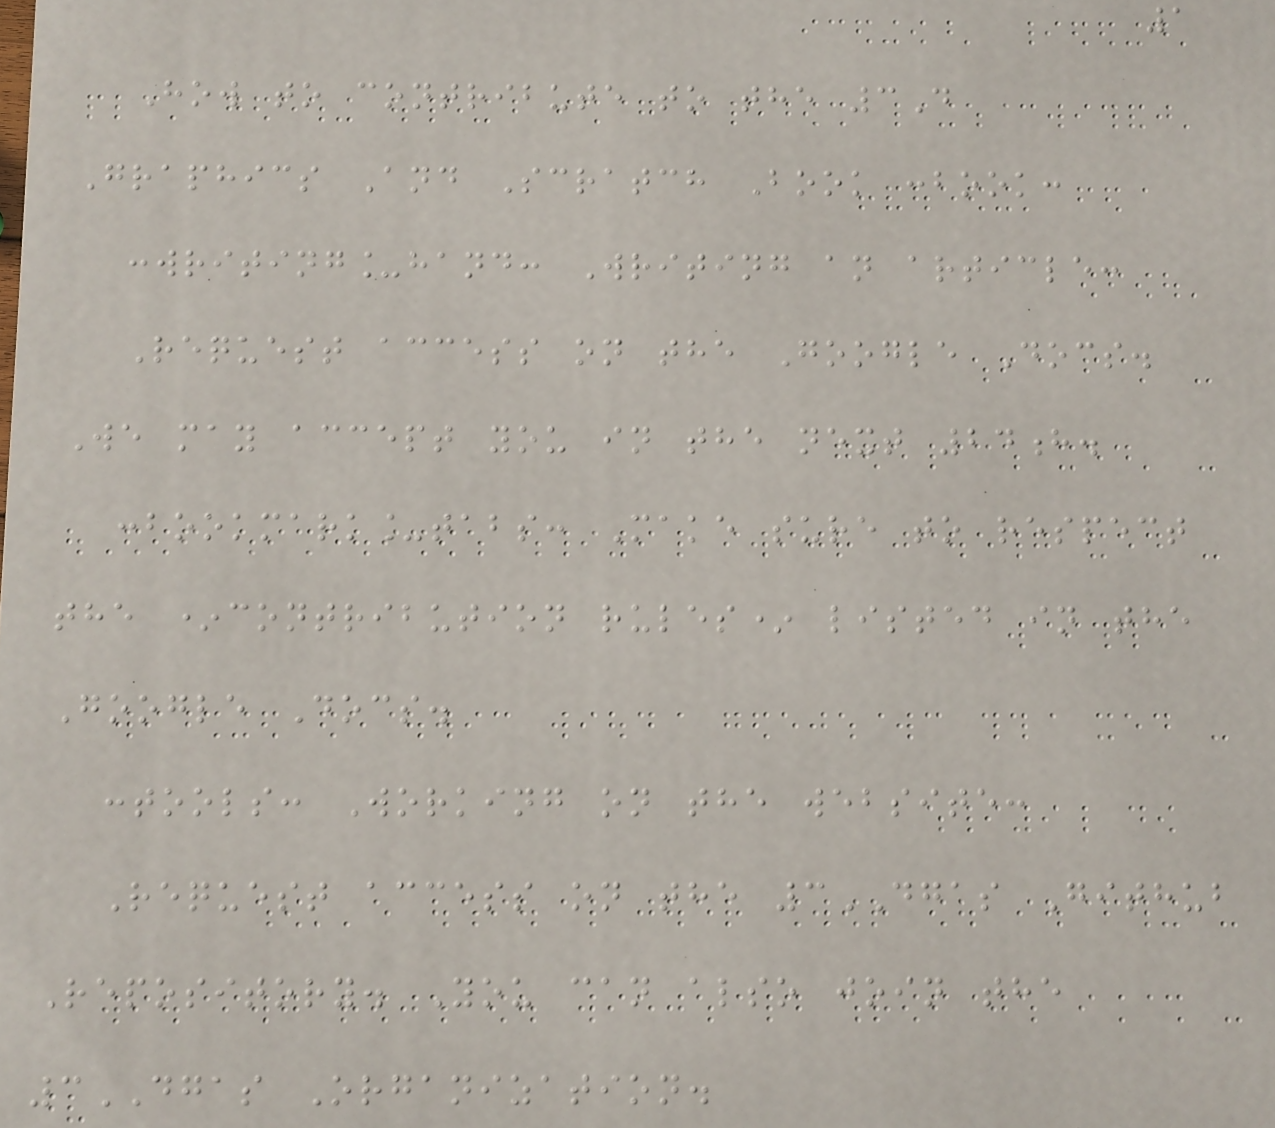1
How to contribute to the 3D
Graphics And Scratch Book :book:
:writing_hand: Writing an article:
Request access on the Google Docs.
We may accept you in the next 24h.
:bookmark_tabs: Make sure to respect
the *contribution rules* listed in the
Google Docs.
:tools: Working on the website:
Request access on the 3DGAS Github
Repository. You can also join the
3DGAS Organization.
